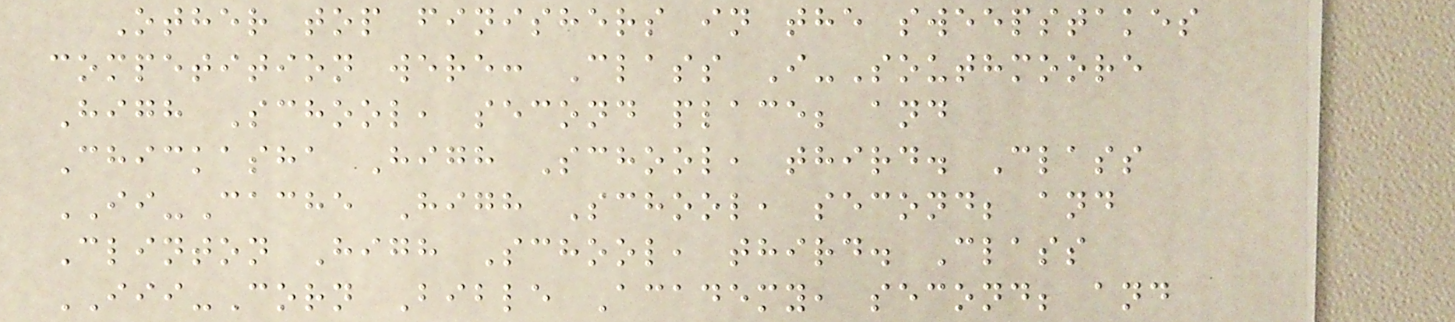Other top finishers in the sweepstakes
competition were: Class I-Southmoore
High School, second place; and
Chickasha High School, third. Class
II-Cache High School, second; and
Clinton High School, third. Class
III-Corn Bible Academy, second; and
